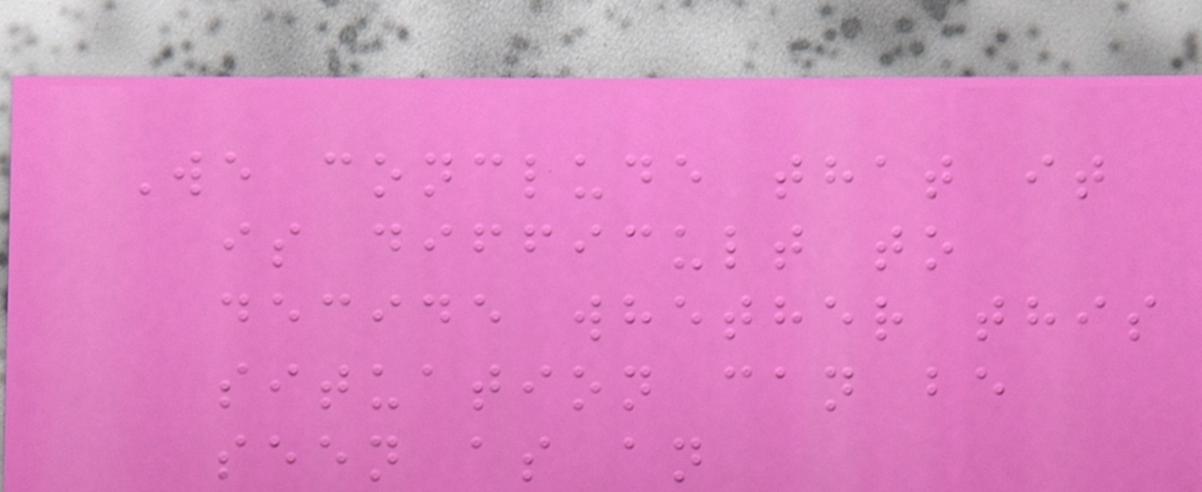We conclude that it
is difficult to
decide whether this
situation can be
seen as an
